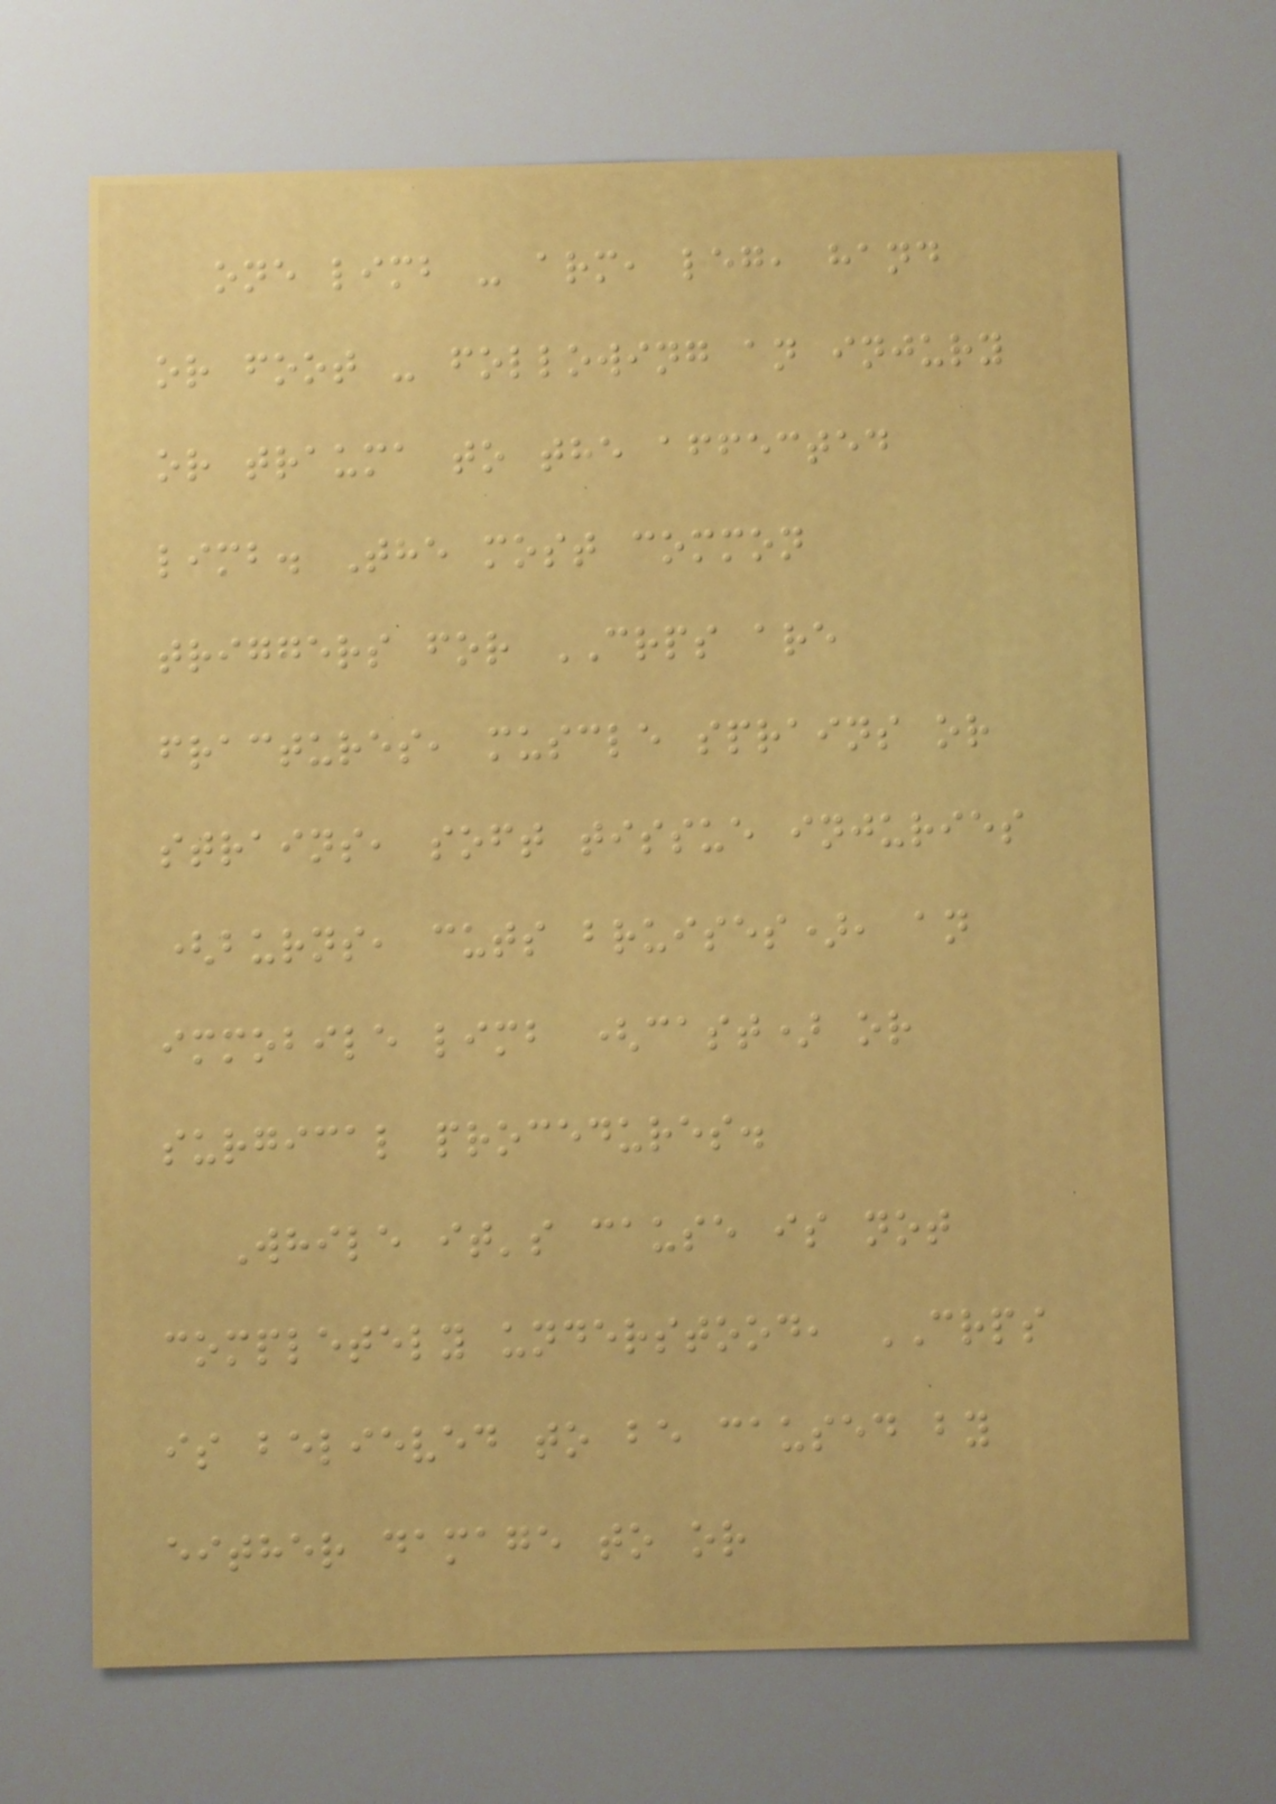one limb - arm, leg, hand
or foot - following an injury
or trauma to the affected
limb. The most common
triggers for CRPS are
fractures, muscle sprains or
strains, soft tissue injuries
(burns, cuts bruises), an
immobile limb (cast) or
surgical procedures.
While it's cause is not
completely understood, CRPS
is believed to be caused by
either damage to or
